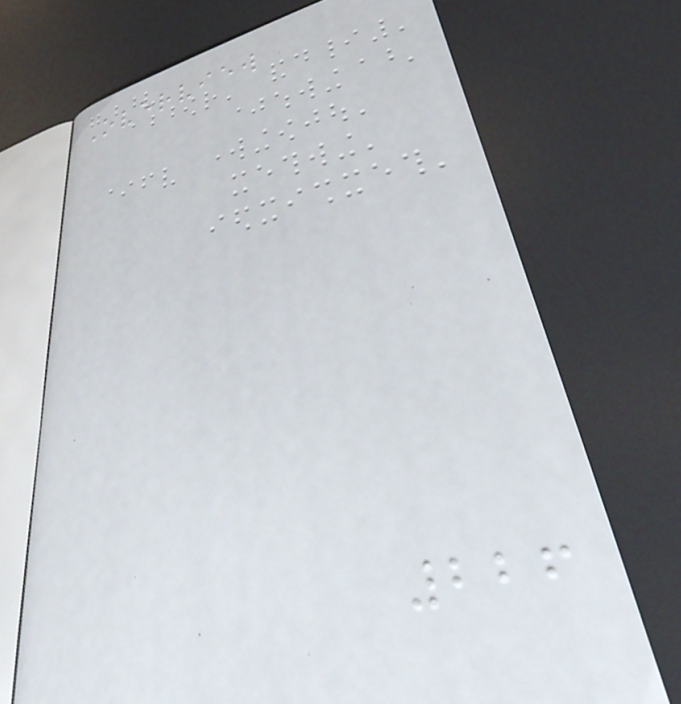Overview
226
